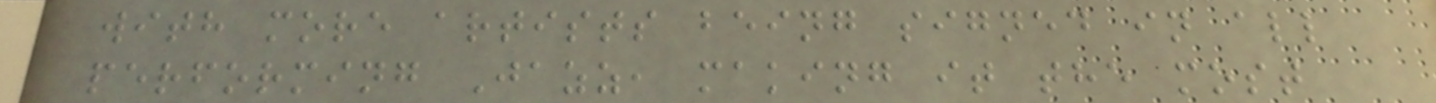with more artists being signed in all
performing Jazz, making it the most
